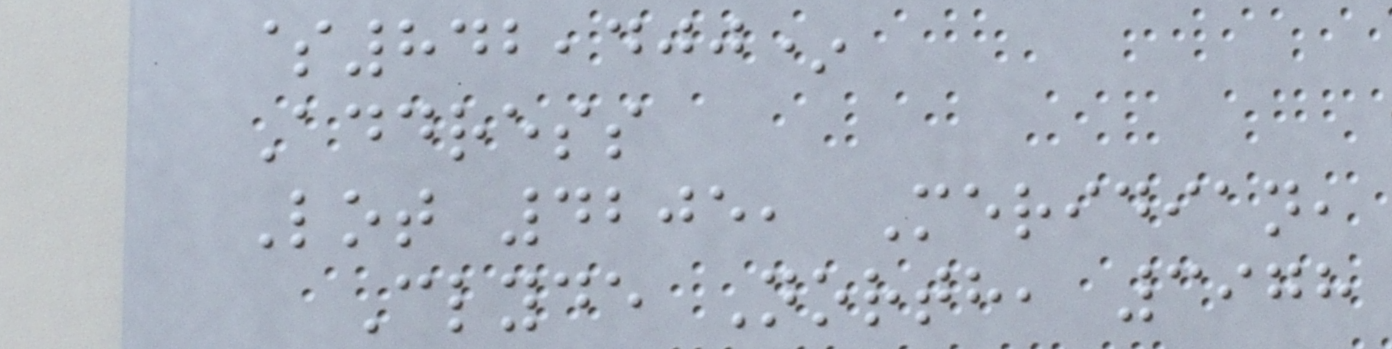$842,400*
Address
Lot 4205, Meridian,
Clyde North, 3978
